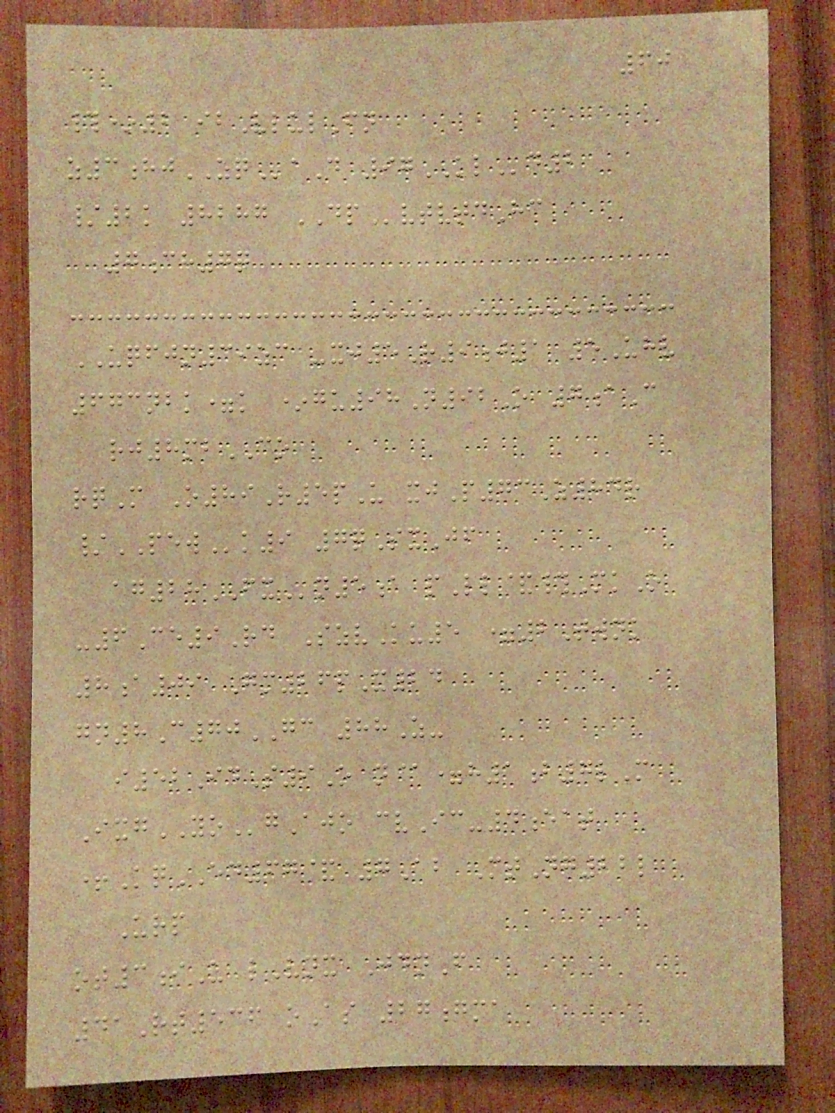60
#*2 ibVlulFn
z3hjZQaD 97KLd2
/2k 8287 DPvtvtdHc
7ch7q
UQFJN39zc -xj5R9j1 5Uhv
673nbk=k *gu98N92O 7aC
rj8mbCO
rqM O89R5pU xjP73Z84r
/PEWk9 7qSxJf
ag28FXn5a pLl&#MkO
-6Ce9Rd SzvKu5 =2Twnk
8a09 Gm26pX24
gn8C70GC 88Z-
i52IdS9O n@=h1b7lM
IxgYOgAjo cvIc-4eat
+KqED67& 7Ab MtNg22l
Urp
ot3iU lVnx JdnF
41Rt536 oAs 27gma
